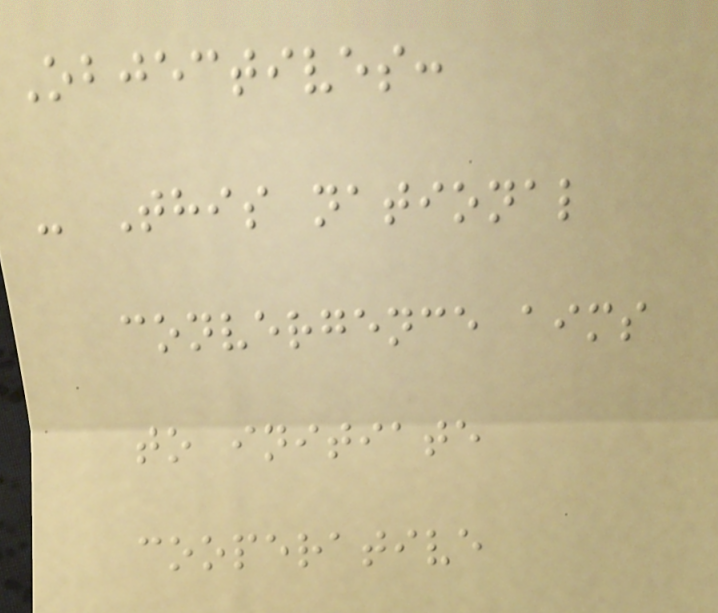Objectives:
- This national
convergence aims
to initiate
cooperative
